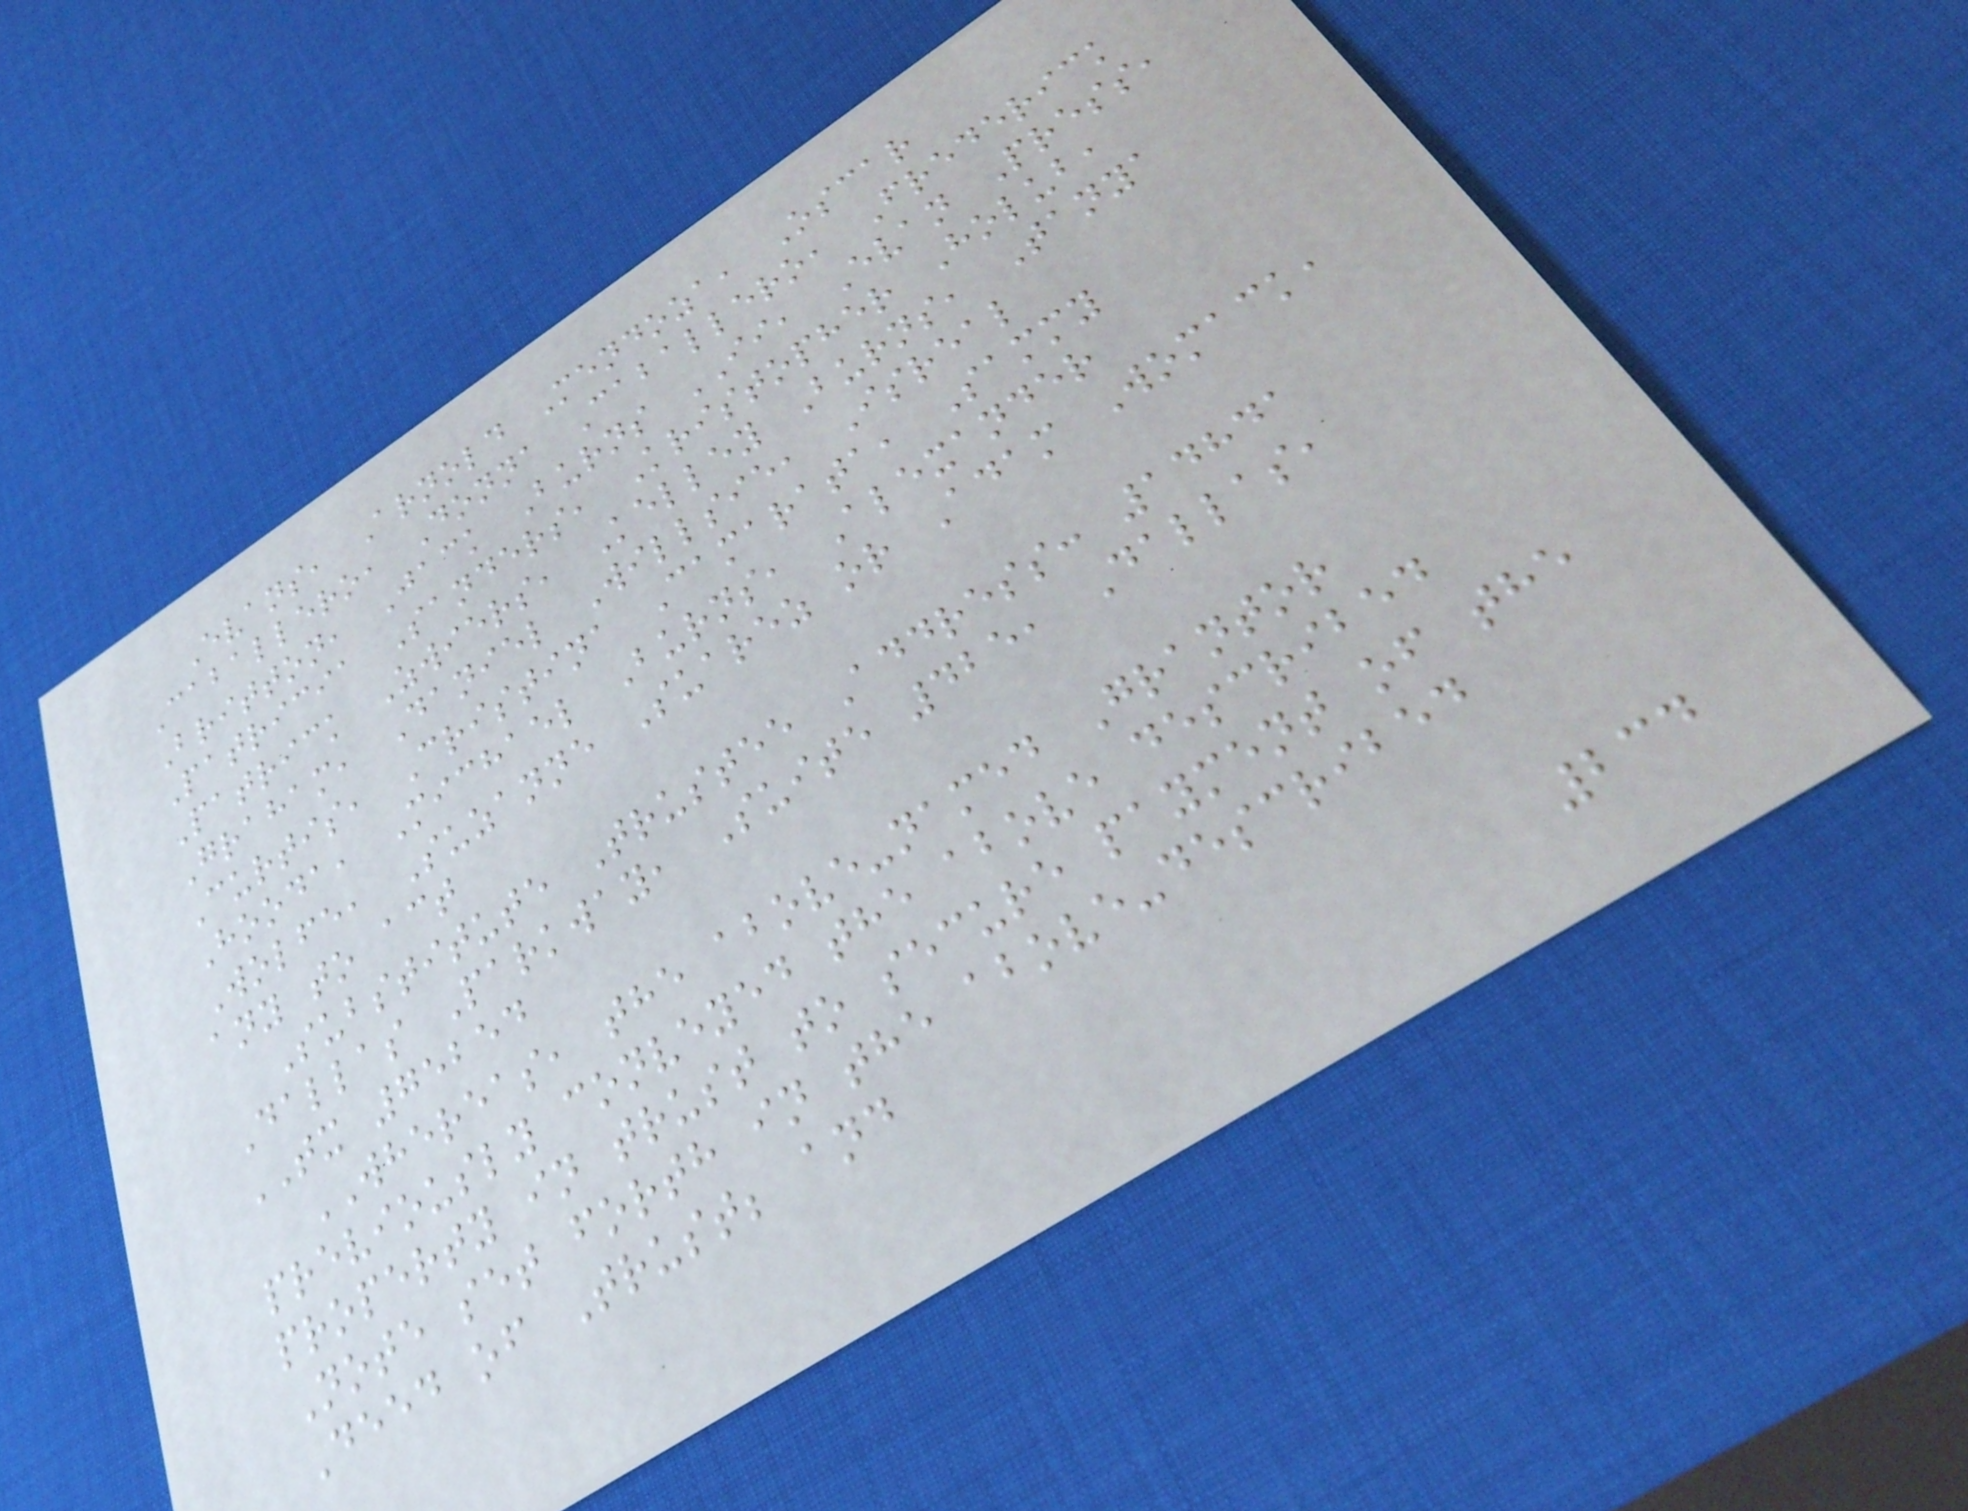Evans, Arnold Mendoza, Oscar
Caballero, Donna Caballero, Frederick
Britton, Jack Burns II, Evan Press,
Patricia Sanders, Kristopher Holub,
Patrick Zwiers, Kelley Burns, Tanya
Graham, Daniel Willsie, Isreal
Curtis, Cristina Camarata, Sammy
Hooda, Michael Burns, Alexander
Wolfe, Suzanne Suarez or Adam Womack,
any to act
Substitute Trustee Address: 14841
Dallas Parkway, Suite 425, Dallas,
TX 75254
WHEREAS, the above-named Grantor
previously conveyed the above described
property in trust to secure payment of the
Note set forth in the above-described
Deed of Trust; and
234
